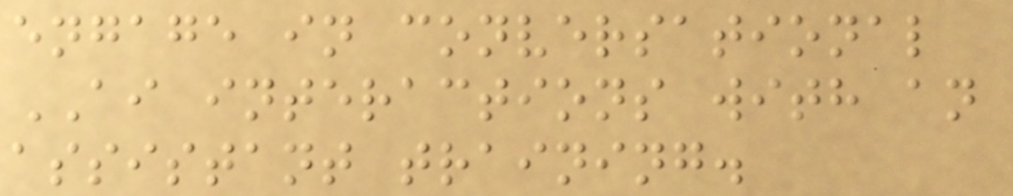engage in conversational
AI interactions with an
assistant training.
